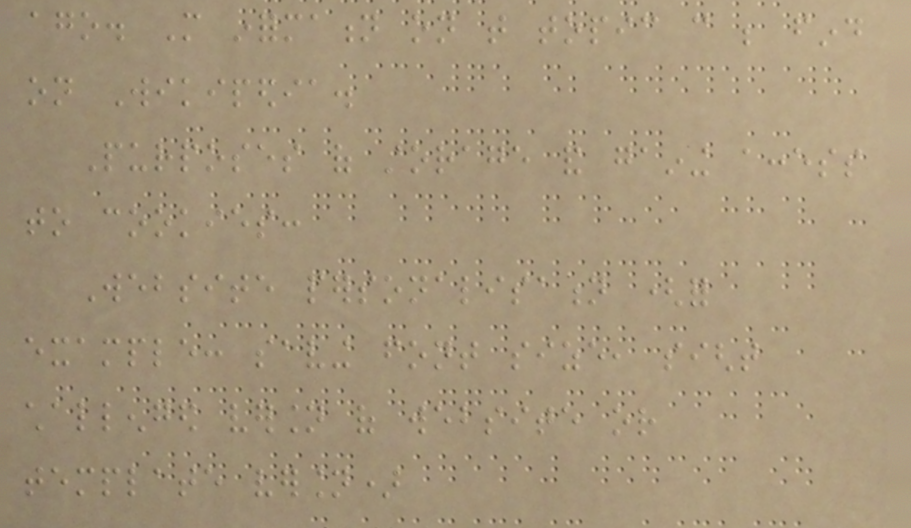ago. More information on that topic can be find
on Wikipedia.
Purposes of storage and gaining access
to cookies:
Website personalisation (for
example: saving font size, sight
challenged version of website or
template version)
